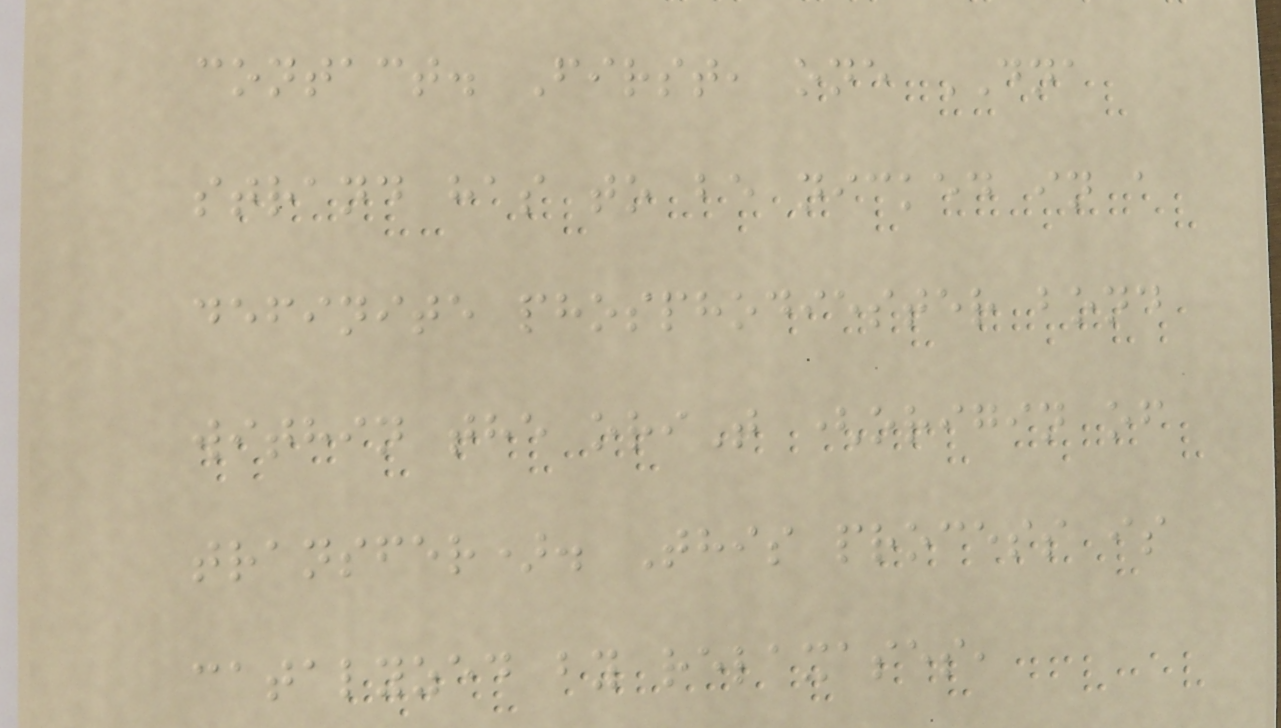contact. First, one DNA
strand has to be nicked in a
definite phosphodiester bond
within the oriT (origin of
transfer). This process is
catalyzed by relaxases,
